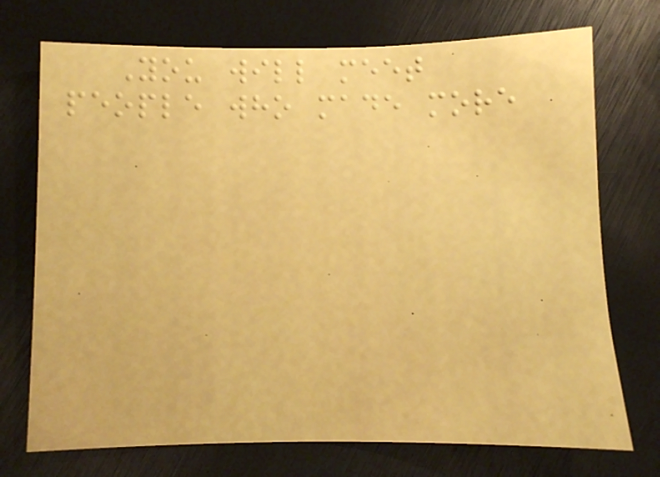You will meet
people who made more
